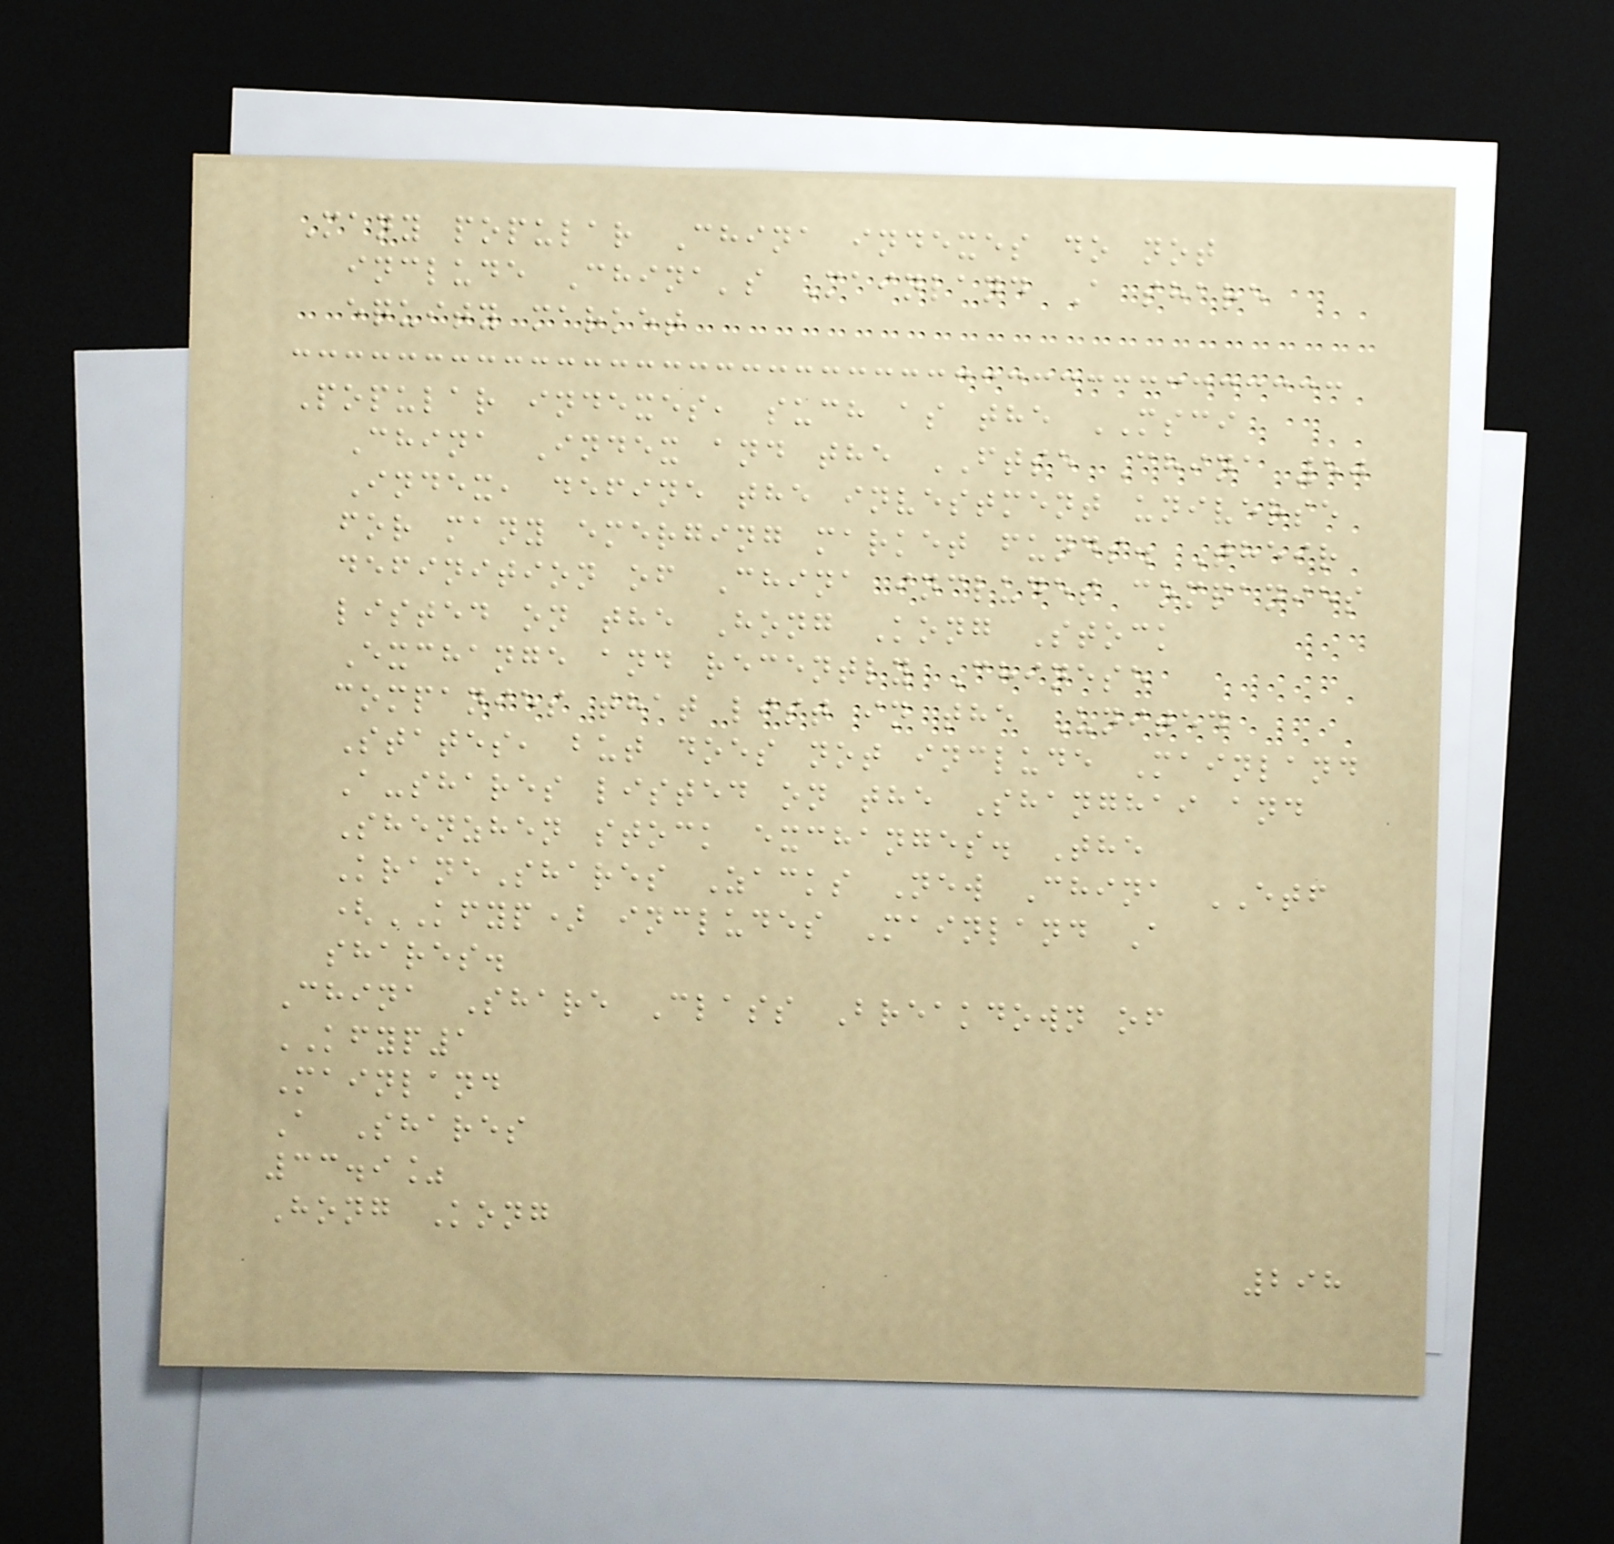Many popular China indexes do not
include China's Mainland A share
equity market
Popular indexes, such as the MSCI
China Index and the FTSE China 50
Index, define the investment universe
for many emerging market funds. Their
definition of China includes companies
listed on the Hong Kong Stock
Exchange and recently Chinese
companies that list in the United
States, but does not include Mainland
A-shares listed on the Shanghai and
Shenzhen stock exchanges. The
KraneShares Zacks New China ETF
(KFYP) includes Mainland A
shares.
China Share Class Breakdown of
KFYP1
Mainland
A Shares
33.9%
Hong Kong
298
